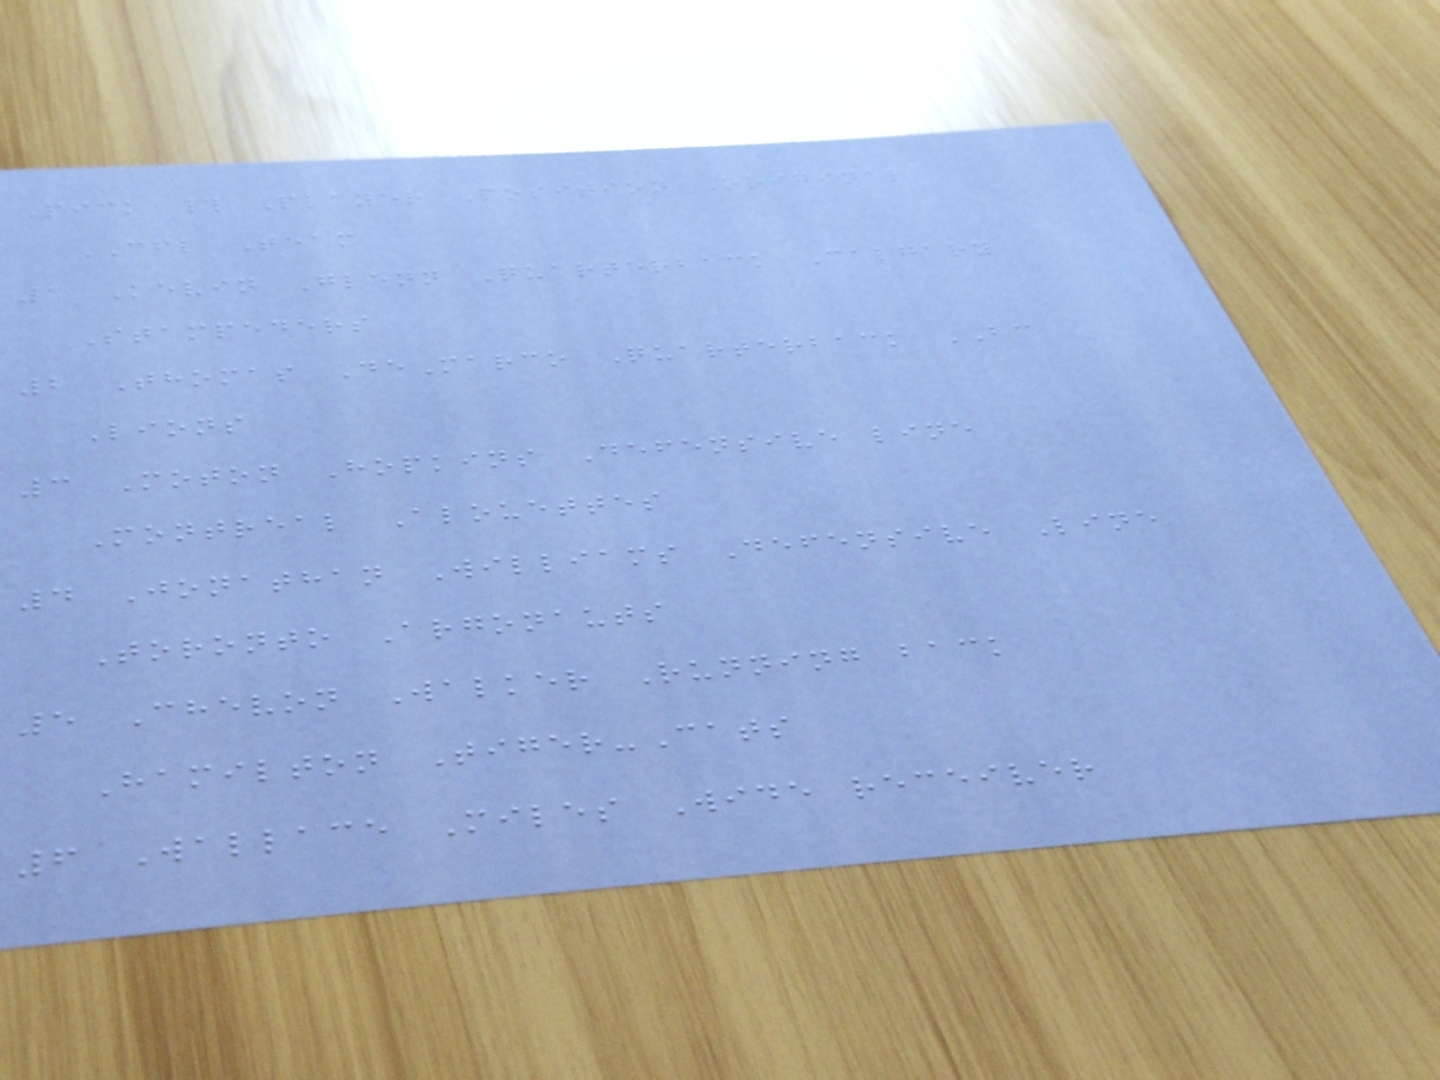Pick # Player Position Original
CFL Team
1 Kevin Glenn Quarterback Calgary
Stampeders
2 Thomas DeMarco Quarterback BC
Lions
3 Moton Hopkins Defensive line
Montreal Alouettes
4 Jonathan Williams Defensive Line
Toronto Argonauts
5 Chevon Walker Running back
Hamilton Tiger-Cats
6 Wallace Miles Wide receiver
